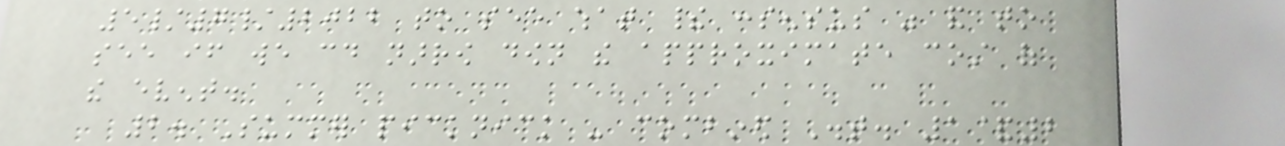5/7/2022 to see what their consensus was and to
see if we could narrow down the approximate cost of
the event.
2. Summer picknick - combined Dist. 1&2
